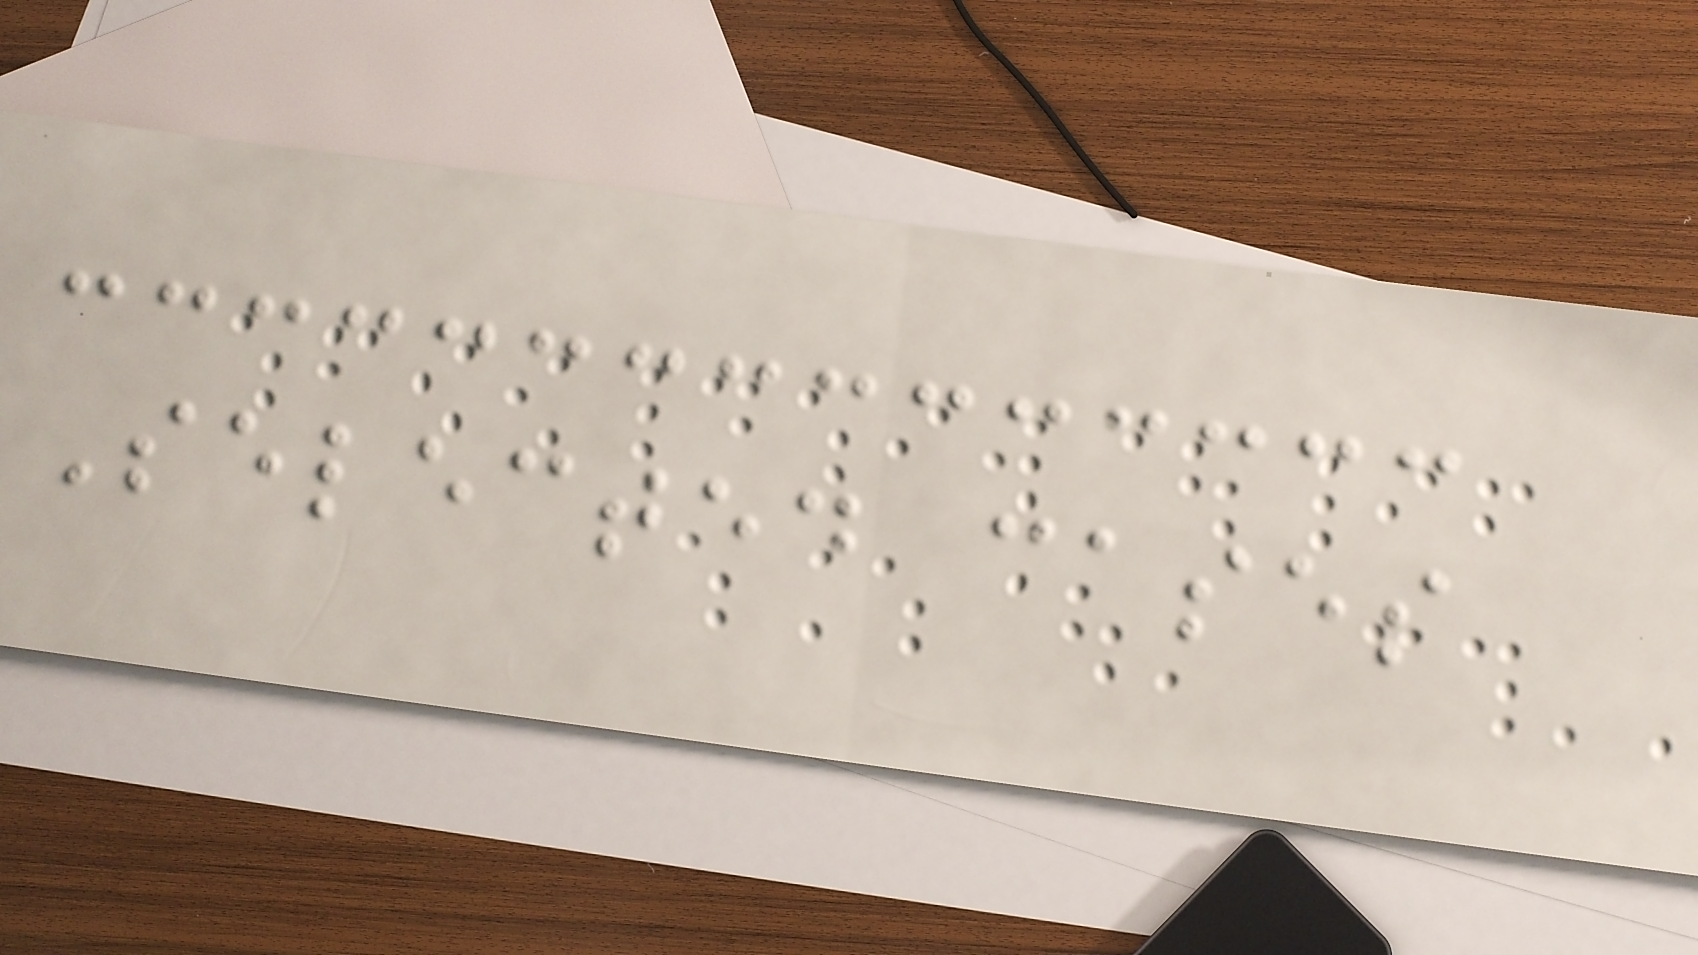Selected cases
